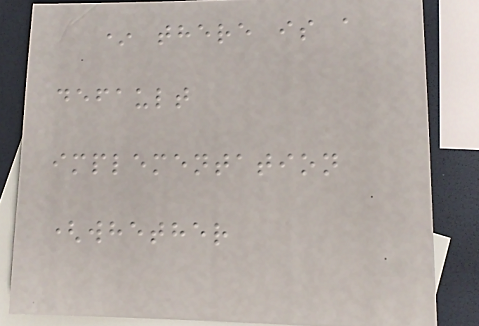* there is a
default
implementation
(whether
